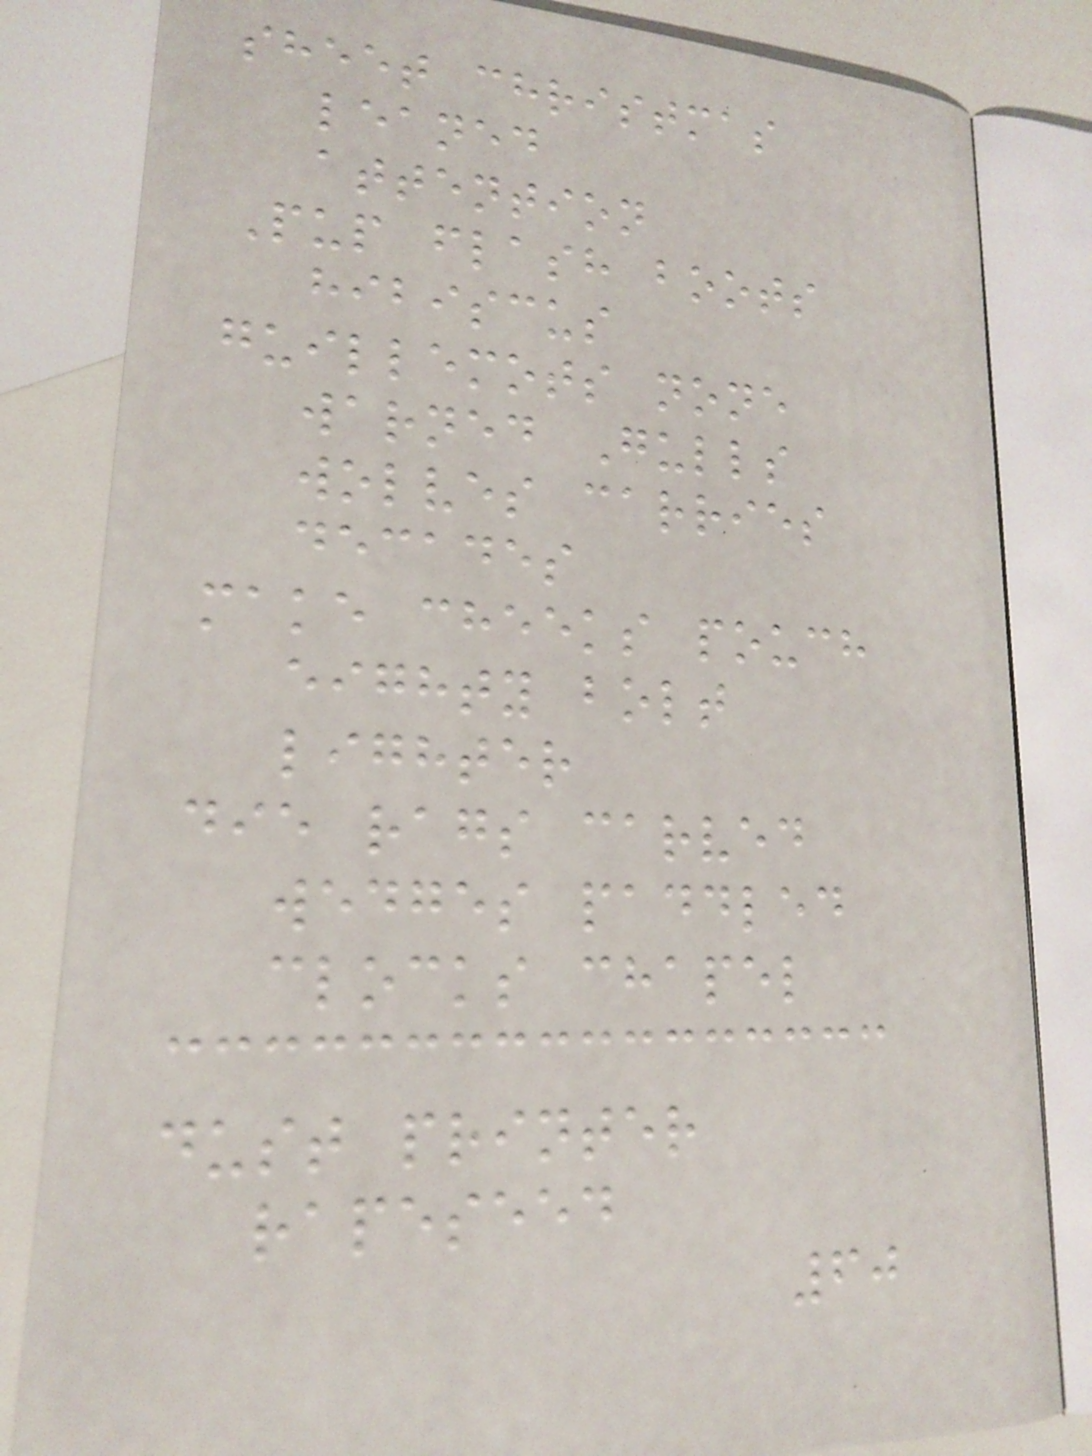sheet christmas
leaned
attention
Pup flash boots
hibiscus
guillemots none
warned Gulls
wolves carries
decades
make cheeks pouch
eighty bolt
lighter
die rags carved
wedges paddled
clocks chapel
dust printer
rapeseed
60
